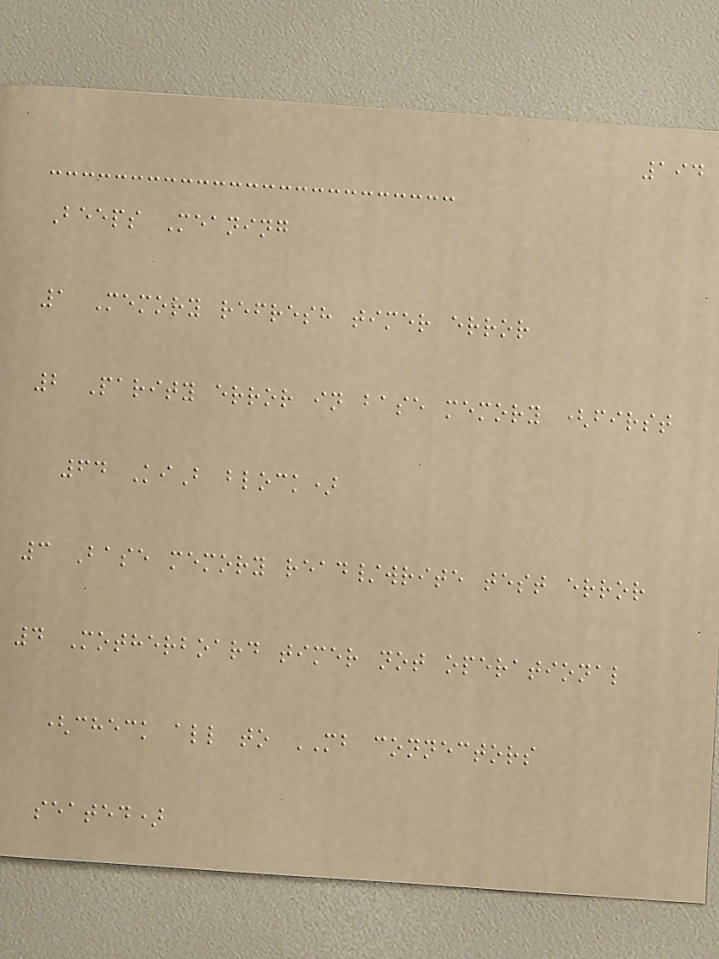194
Beeps Meaning
1 Memory refresh timer error
2 Parity error in base memory (first
64 KiB block)
3 Base memory read/write test error
4 Motherboard timer not operational
(check all to MB connectors
seated)
